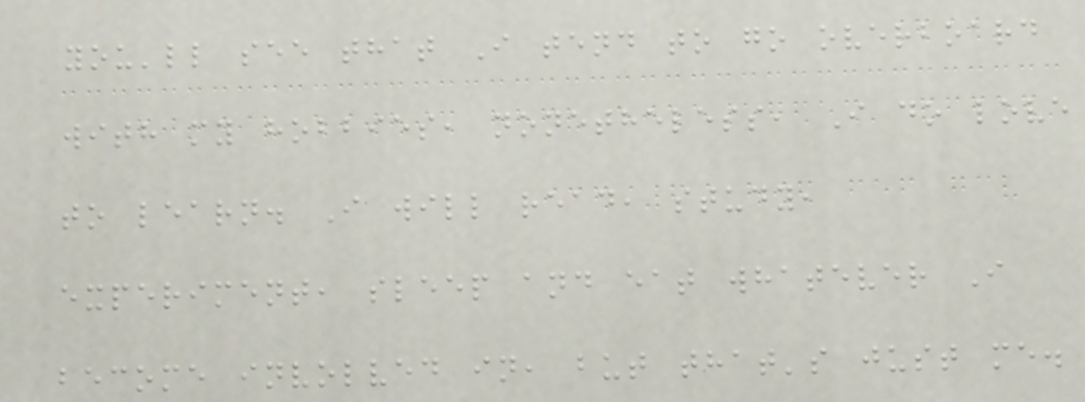you'll see that I tend to go overboard
with my hobbies, nonetheless, I do love
to learn. I will read, study,
experiment, sleep and eat whatever I
become involved in, but that's just me.
